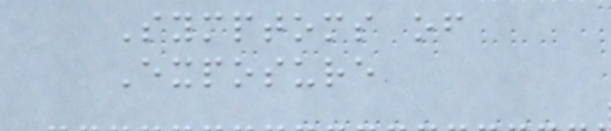Symptoms of
Exposure
